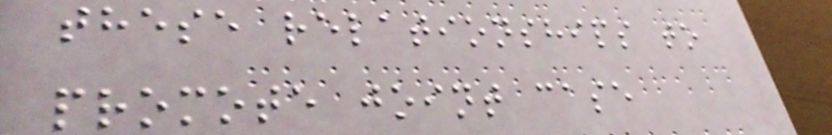these relationships to
promote joint case
